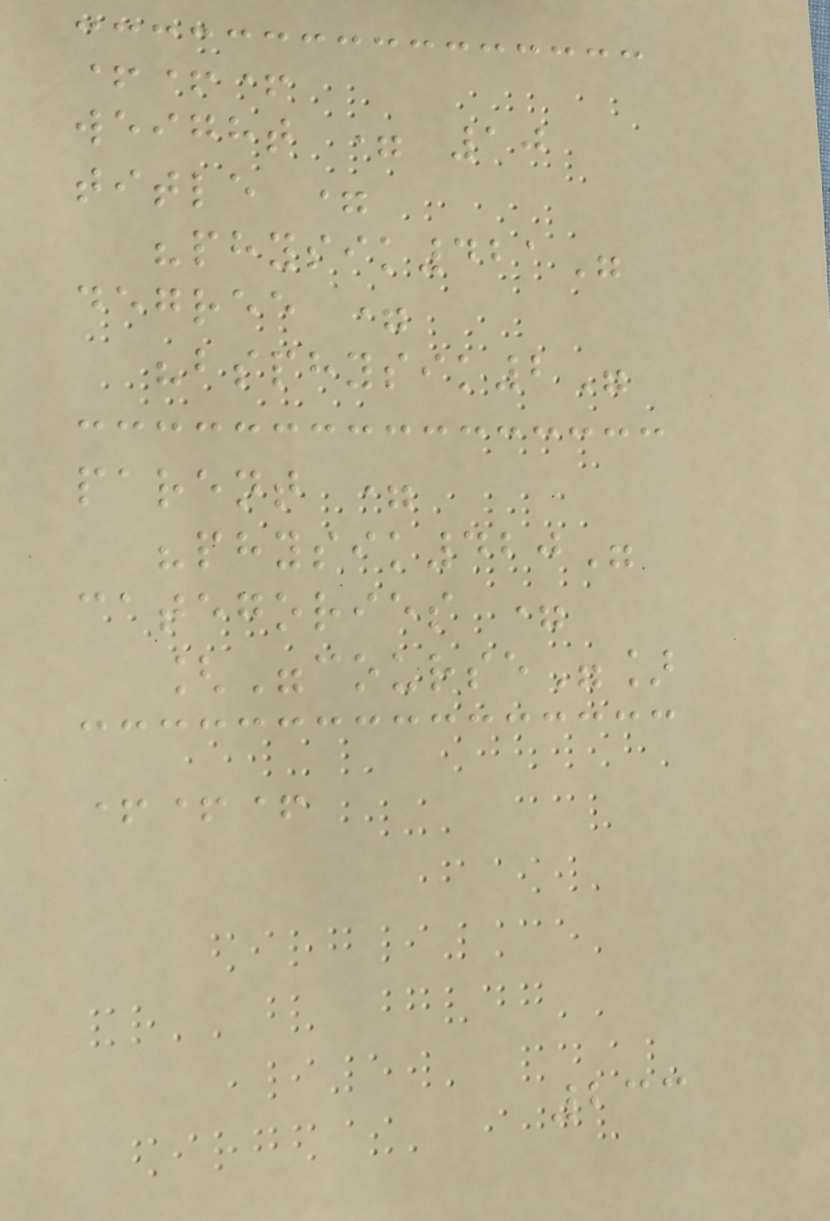+++
weight = 10
title =
"physik421"
degree =
"bsphysik2"
parent =
"physik420"
categories =
["course"]
+++
233
